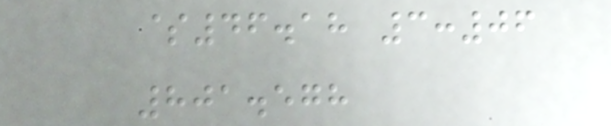$46.18 3:06
801.578
